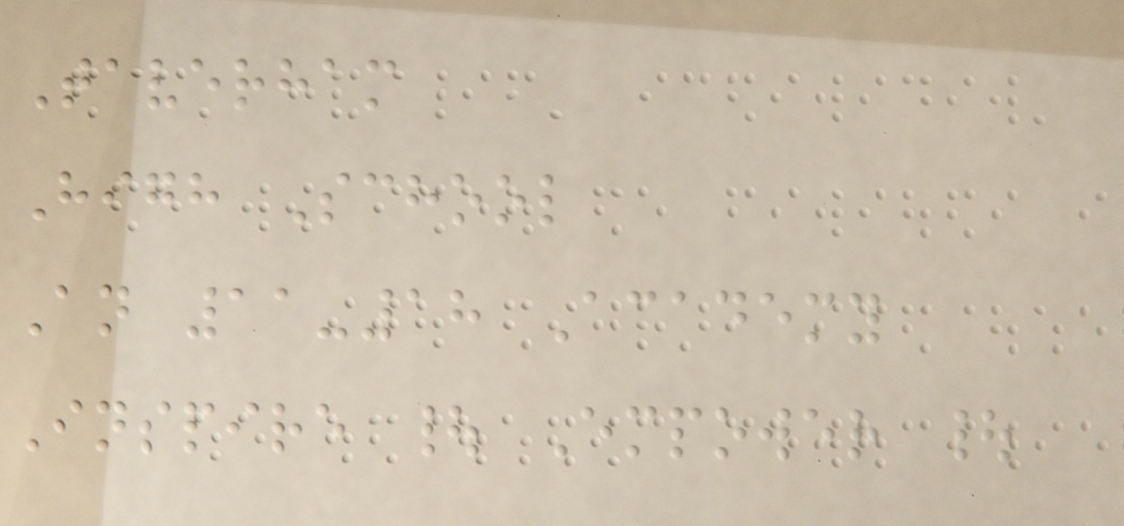Taverham
High School
An 11-18 Academy
Inspire | Empower |
